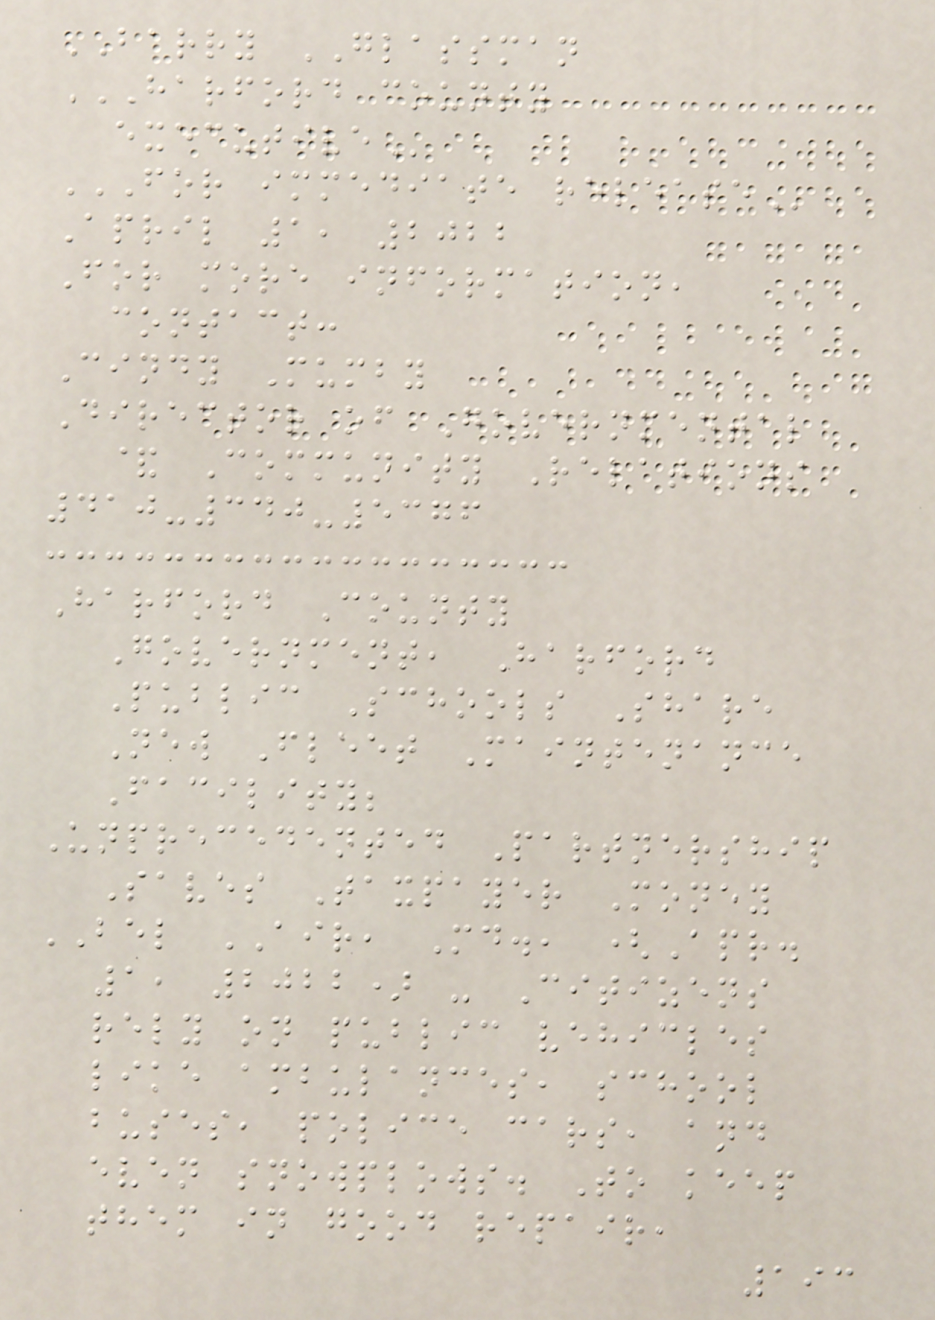BARRY GLASSMAN
HARFORD COUNTY
EXECUTIVE
FOR IMMEDIATE RELEASE
April 1, 2022
For more information,
contact:
Cindy Mumby
Director of Governmental
& Community Relations
410-340-5376
Harford County
Government, Harford
Public Schools Share
New Fleet Maintenance
Facility;
Unprecedented Partnership
Saves Taxpayer Money
BEL AIR, Md., (Apr.
1, 2022) - Citizens
rely on public vehicles
like ambulances, school
buses, police cars, and
even snowplows. To keep
them in good repair,
193
